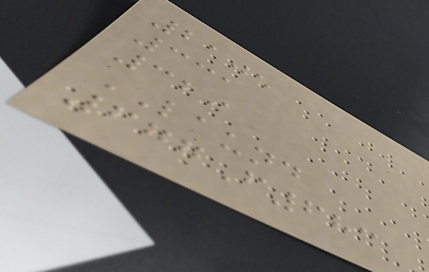2105
331
329
LAUND
677F683
